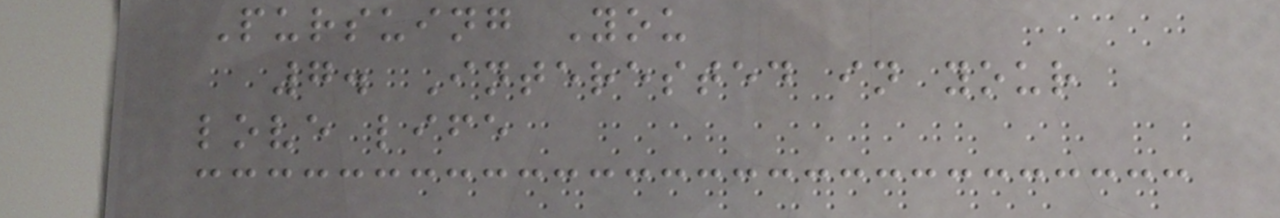Pursuing You
7. Interested in your
love life
